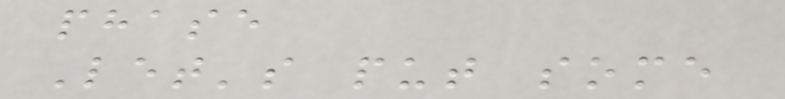phase
Let's put some
